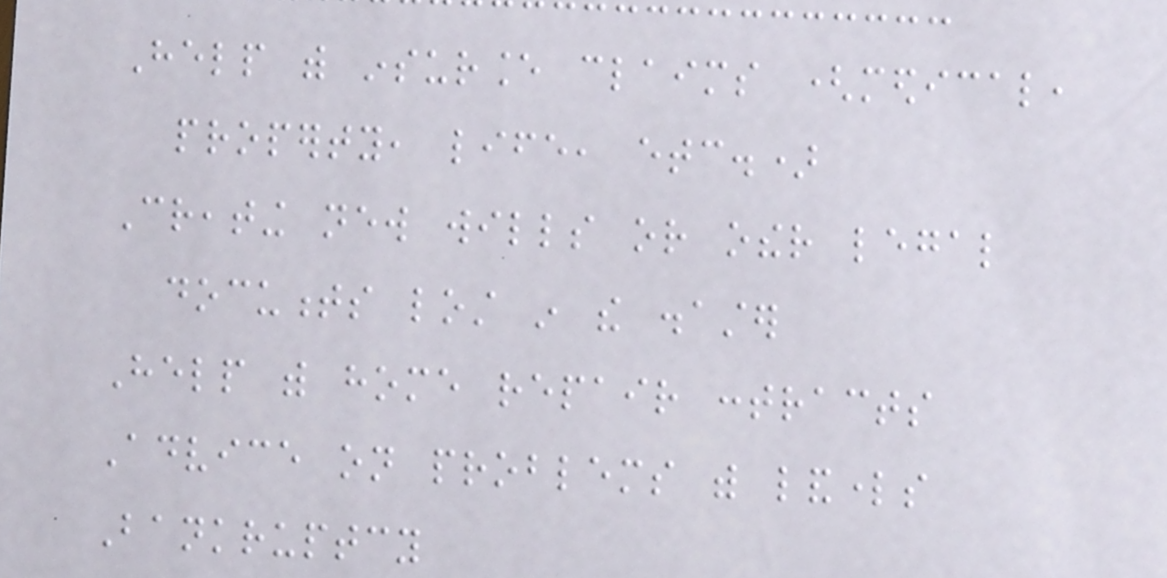Help with insurance claims (medical,
property, life, etc.)
Creating new wills or other legal
documents lost in the disaster
Help with home repair contracts
Advice on problems with landlords
Bankruptcy
